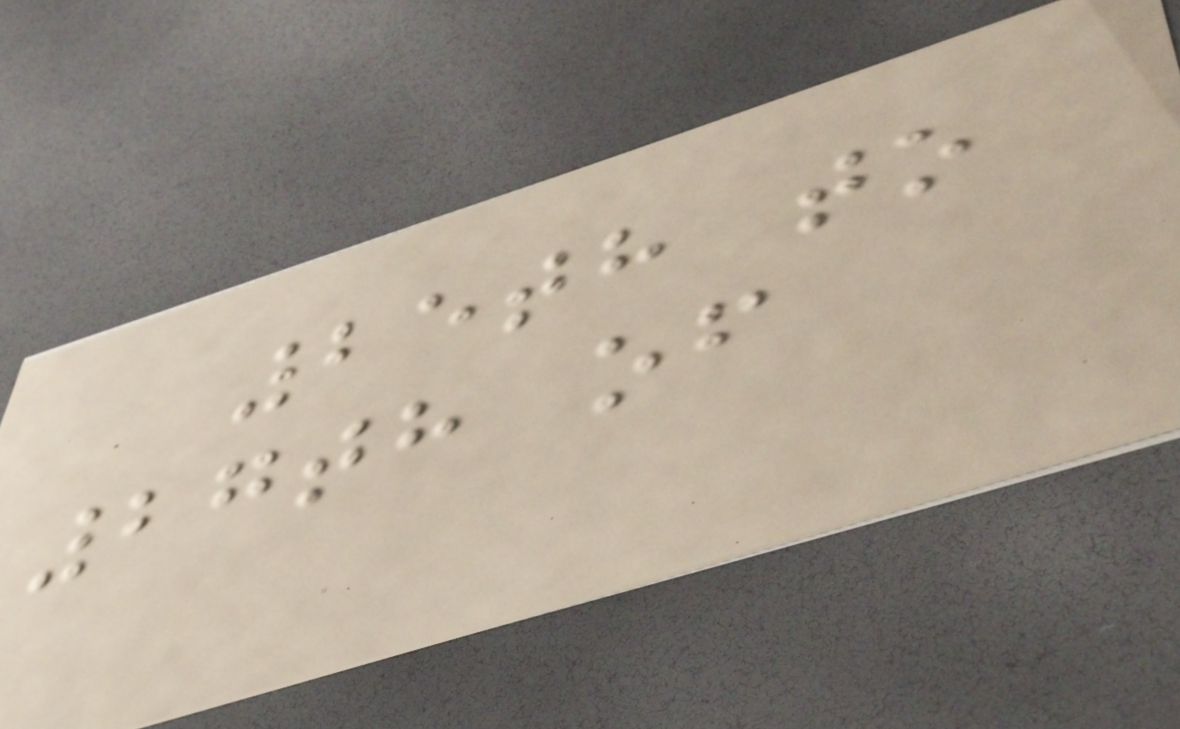25th to
27th of
